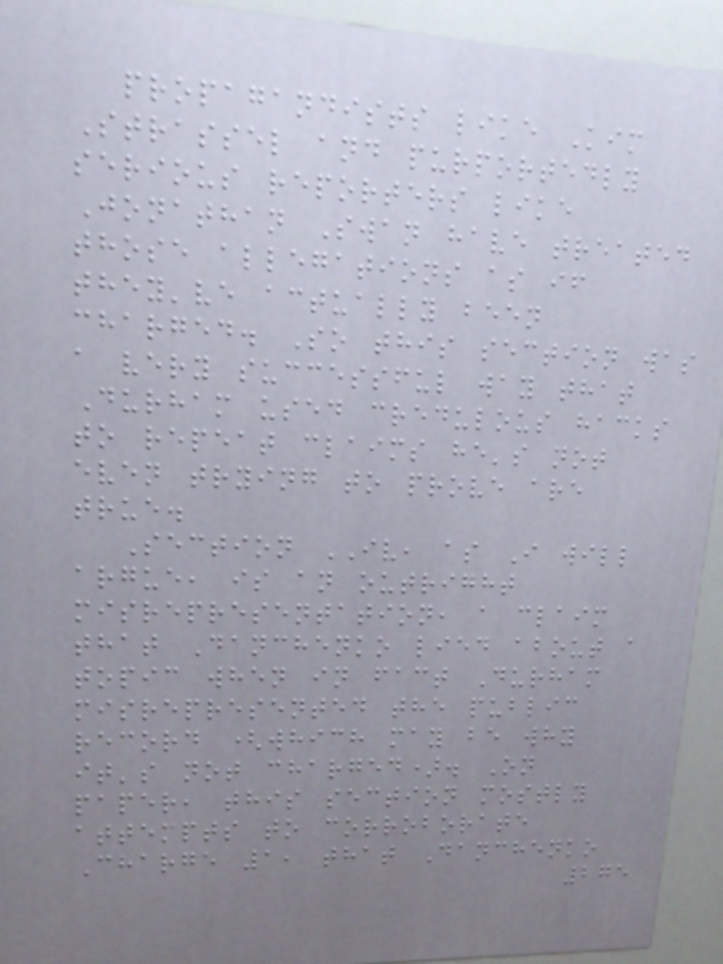propagandists like Kim
Strassel and purportedly
serious reporters like
Jonathan Swan have treated
those allegations as if
they've actually been
charged. So this section was
a very successful way that
Durham used credulous hacks
to repeat claims he's not
even trying to prove are
true.
Section IV, as I will
argue, is an outright
misrepresentation, a claim
that Danchenko lied about a
topic when in fact Durham
misrepresented the public
record (which may be why
it's not charged). On
paper, this section mostly
attempts to corroborate
Charge 1, that Danchenko
275
